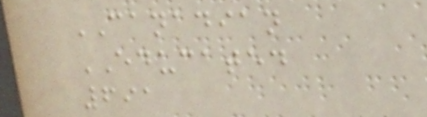CANADIAN
EDUCATED
691
